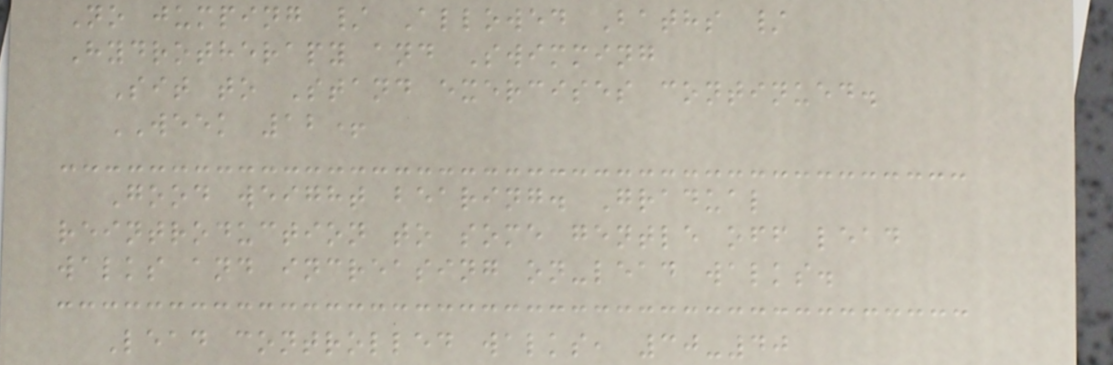No jumping / Allowed Baths /
Hydrotherapy and Swimming
Sit to Stand exercises continued.
WEEK 12+
Good weight bearing. Gradual
reintroduction to some gentle off lead
walks and increasing on-lead walks.
Lead controlled walks, 30-40
